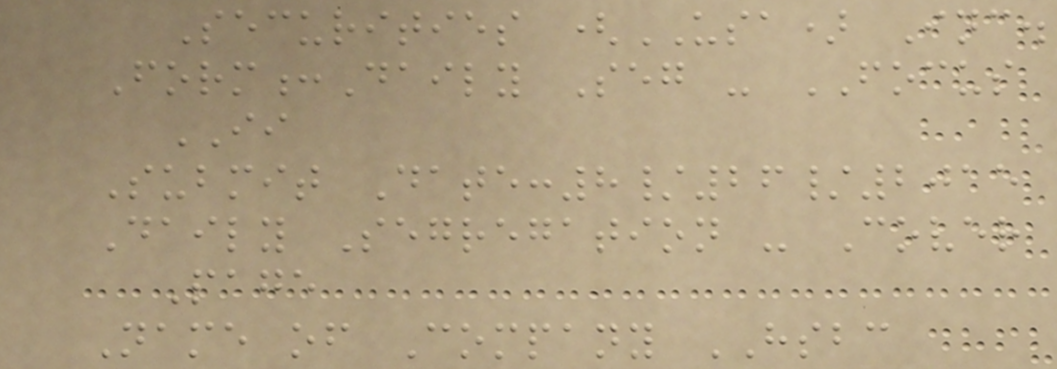Securities (USA) Inc.
Form:Daily Seg - FOCUS
II
Submit Date:8/26/2015
Daily Segregation - Cover
Page
Name of Company HSBC
